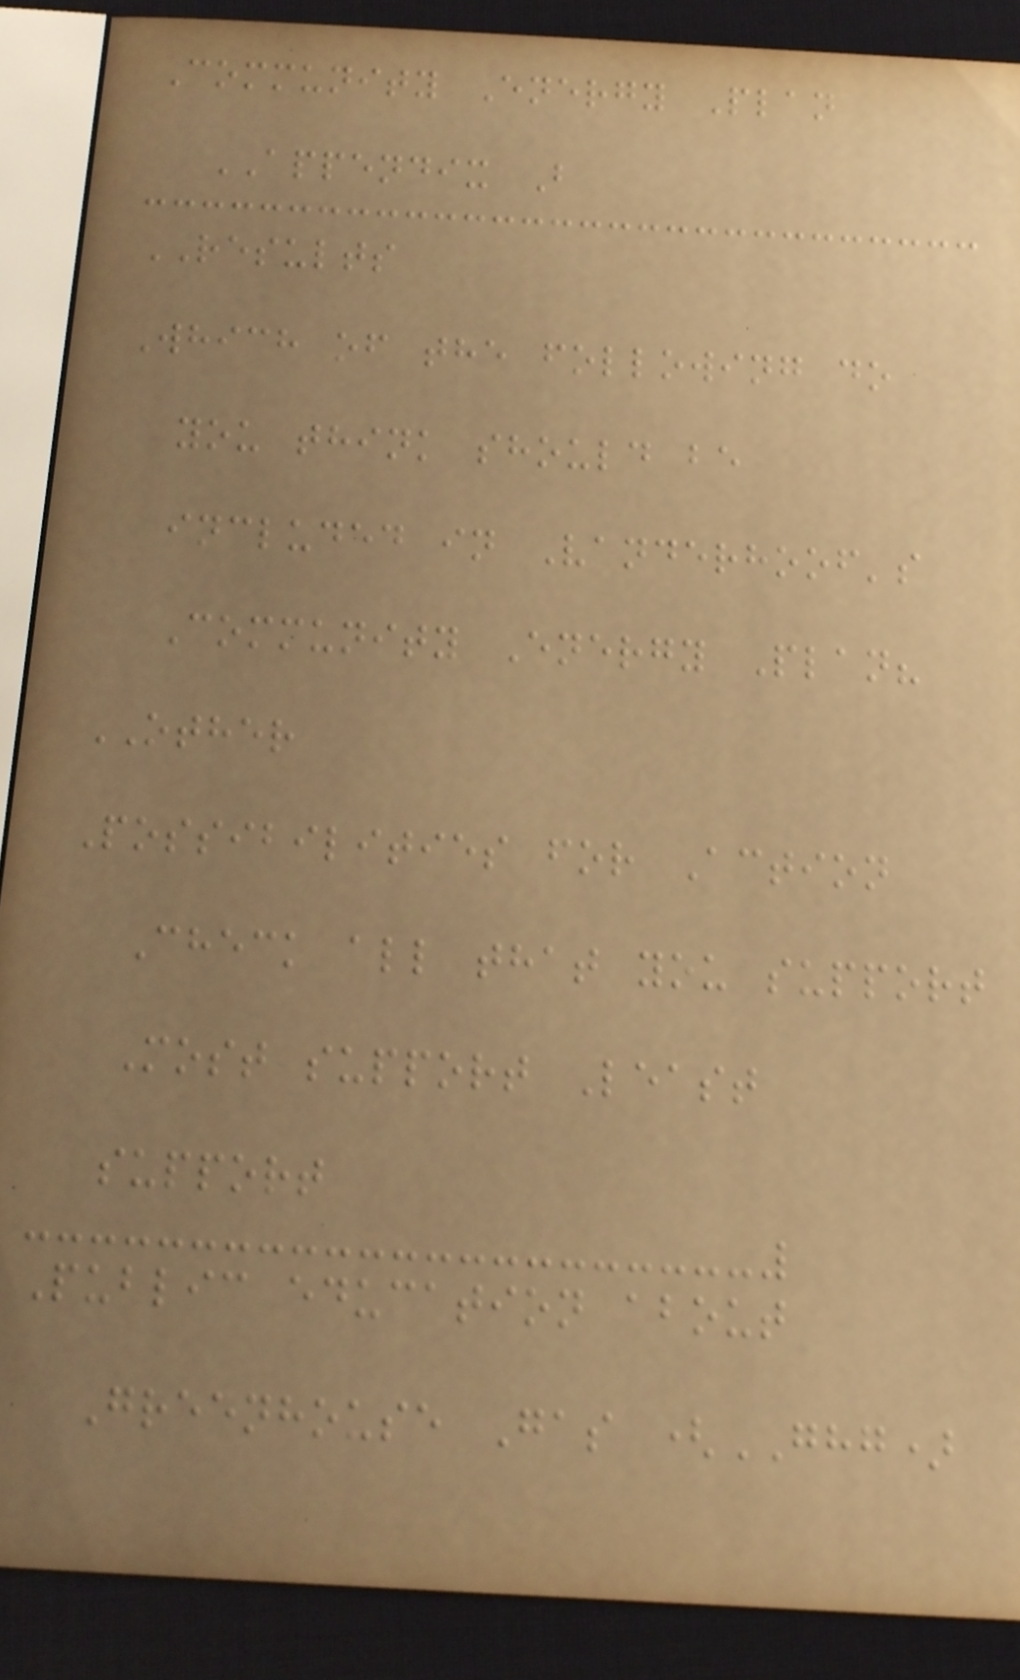Community Energy Plan
APPENDIX B
RESULTS
Which of the following do
you think should be
included in Vanderhoof's
Community Energy Plan?
OTHER
Possibilities for Action
Check all that you support
Most support Least
support
Public education about
Greenhouse Gas (GHG)
